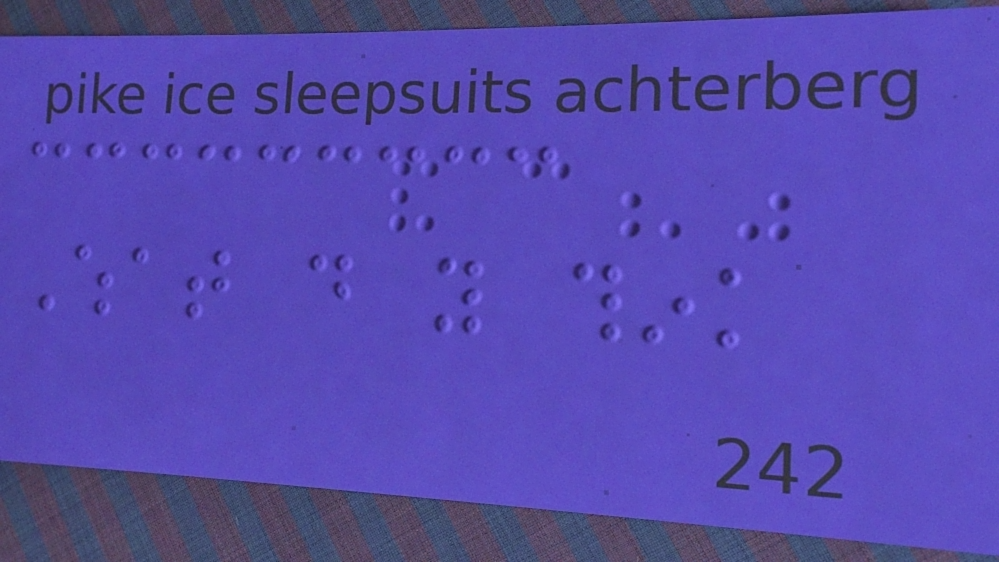What do you think
